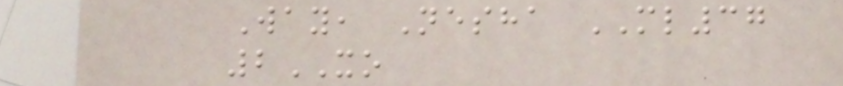Way, Nesha ML37
2XO
